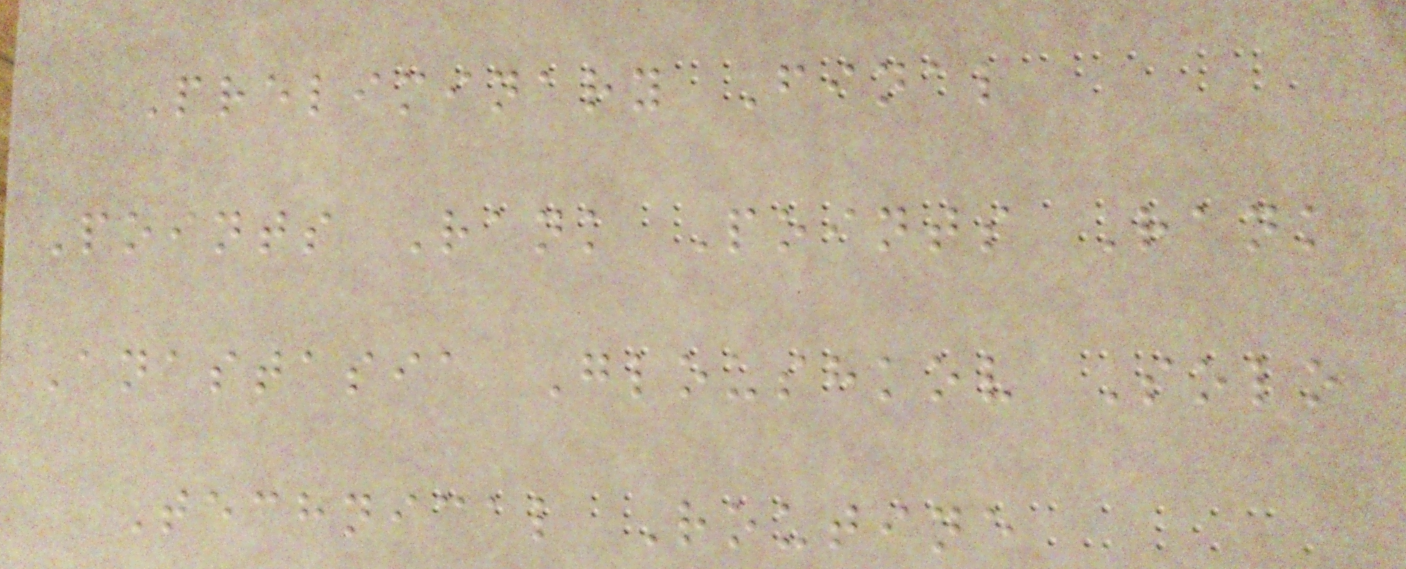Preliminary Final
Points Rank Points Rank
Anastasia Gloushkov Solo
Technical Routine
